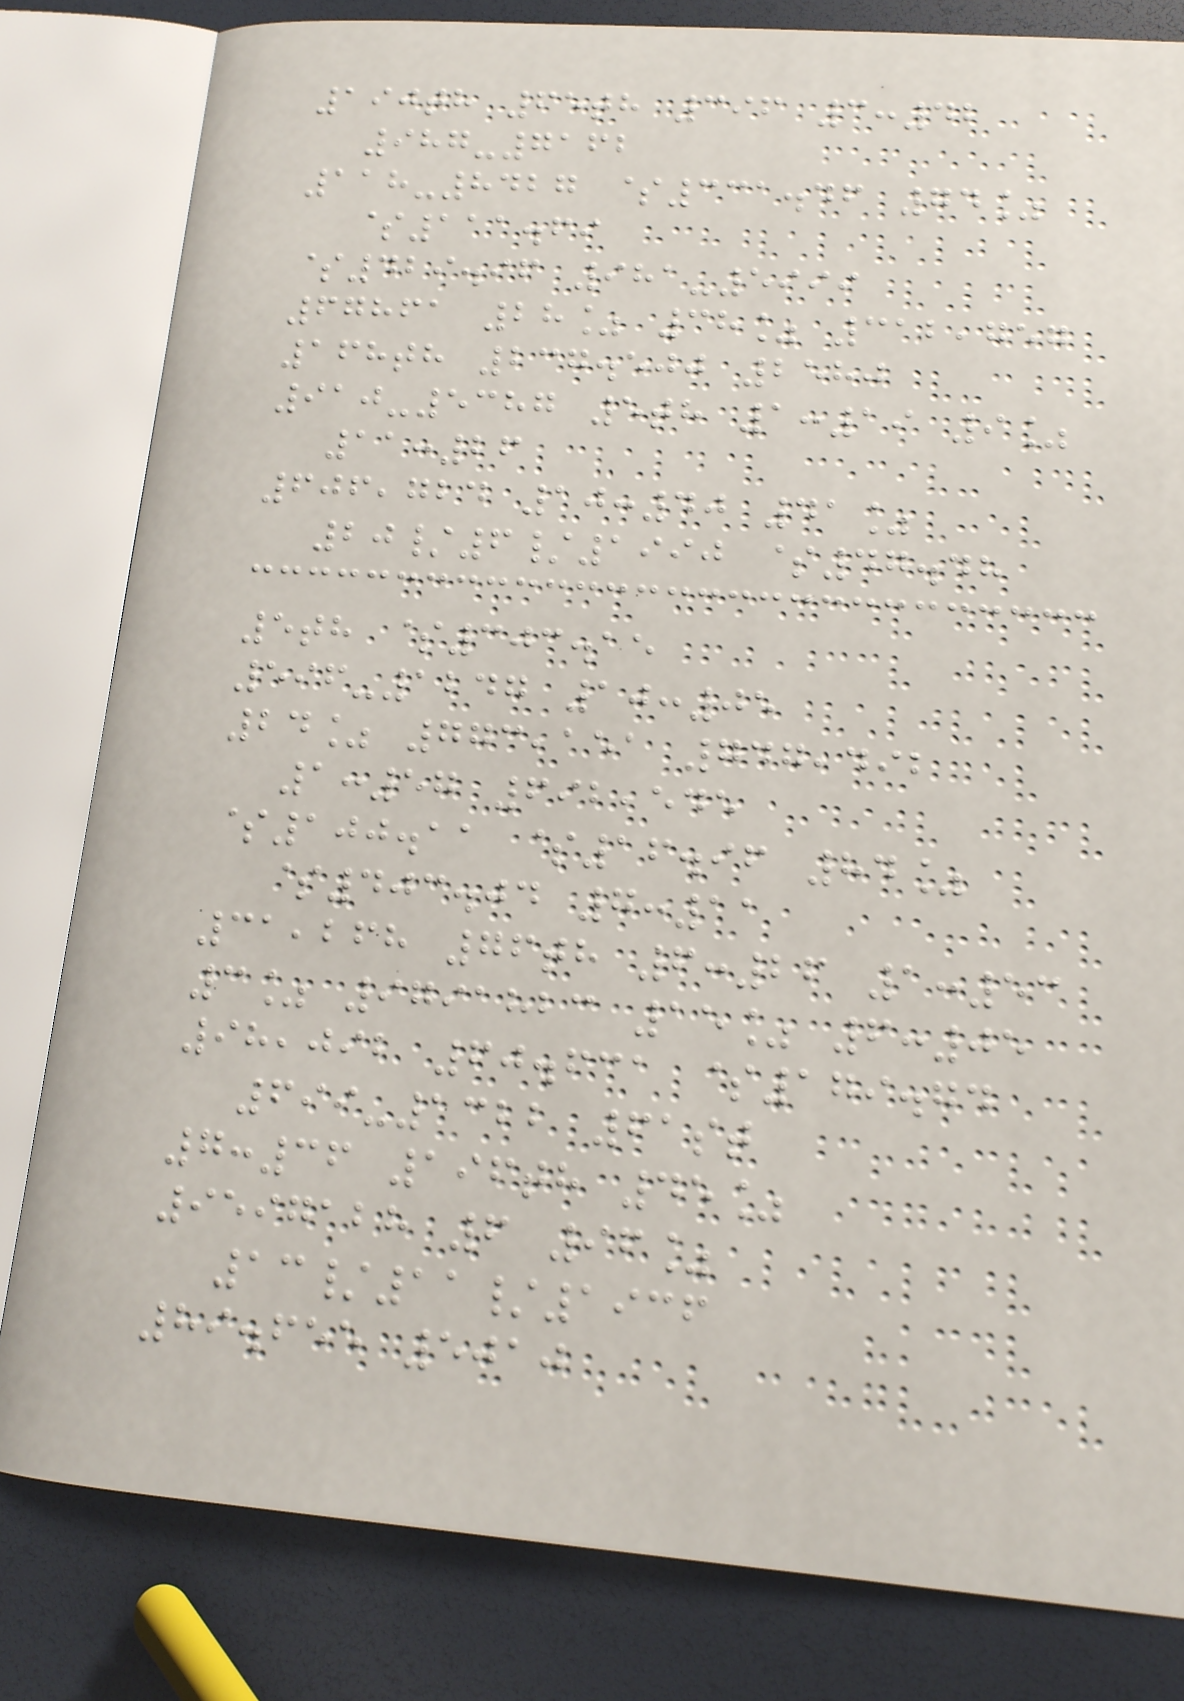190th 65th 396 3:42
987-7162
118-8427 $331.46 74%
$111.69
$429.96 981-5999
67861 28% 38% 312,757
168th 237.500 2580
910-5387 5th 1:19 9%
11:26
606,724 10:40 41%
20/6/1990 $47.48
5th $303.15
596-1247 10:05
24% 773,151 747,492
1:57 692,545
$100.11 $16.96 84%
$403.04 7:11
31,268 76th 6:26 1:53
3% 9791823 15% 6:05
98,092 60.631 $179.74
699-1322 61st
7:36 196th 45%
9597128 6 96%
13/11/1936
89.655 5010
